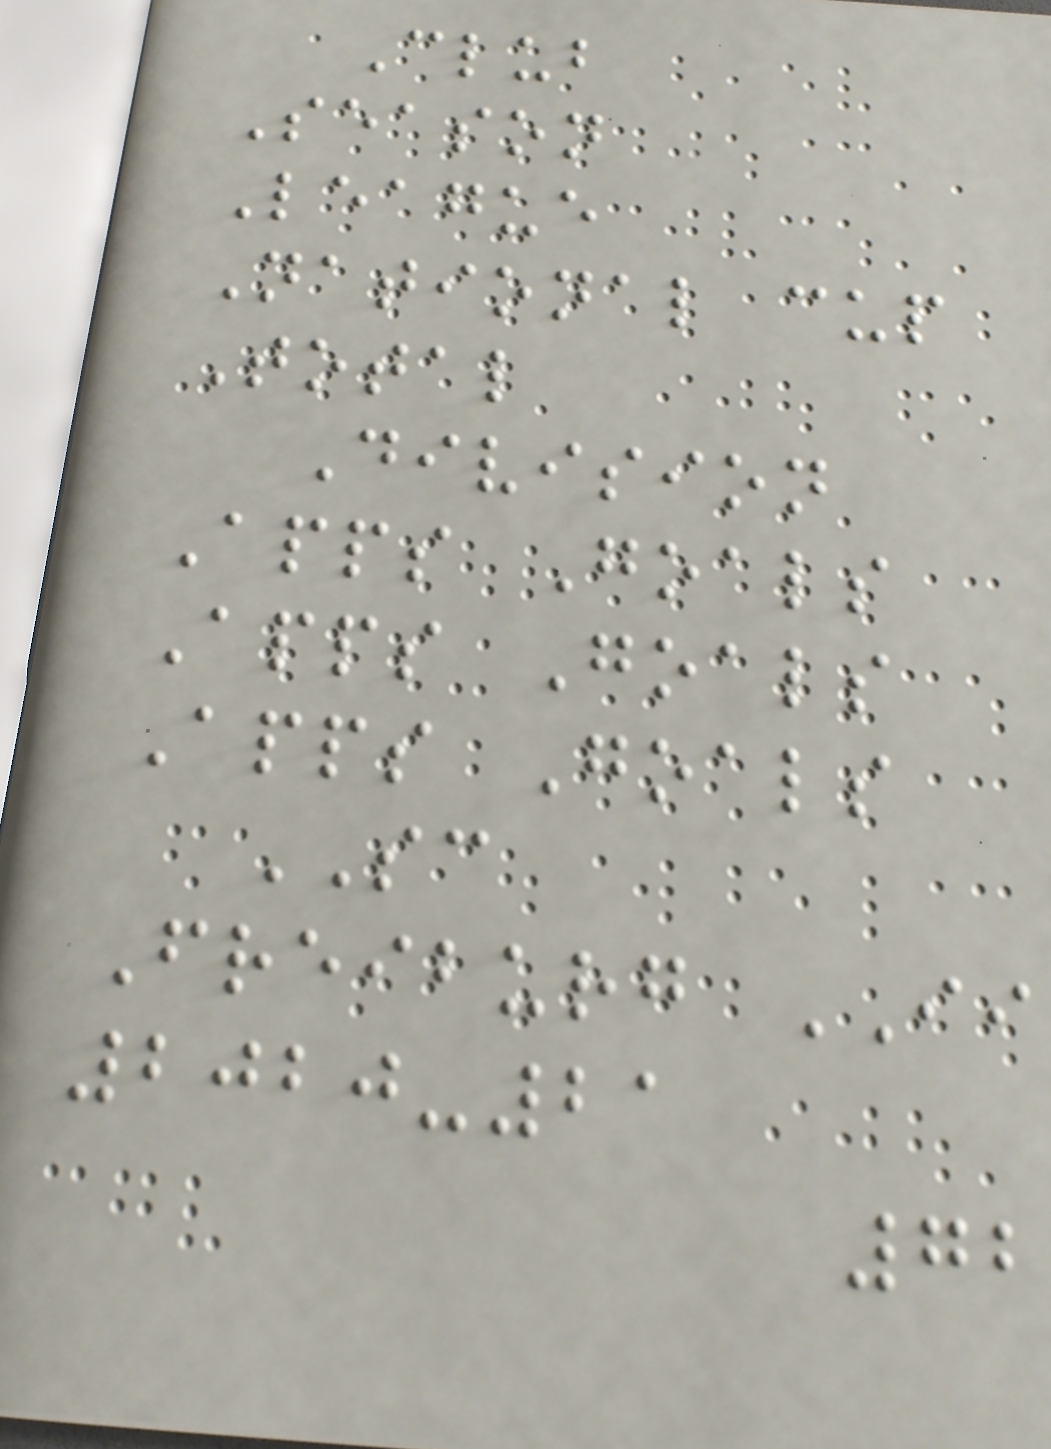Club
Season
League
National cup
Total
Division
Apps Goals
Apps Goals
Apps Goals
SC
Freiburg II
2020-21
72
